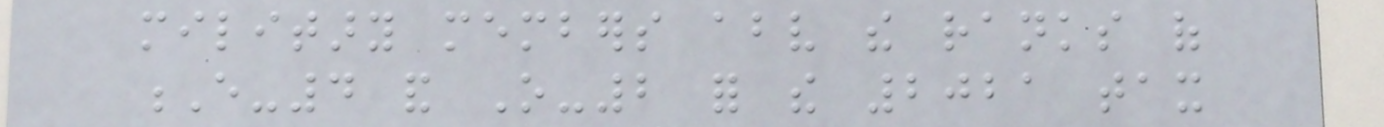military members above the ranks of
E-4 and O-2 for the 2021 tax
